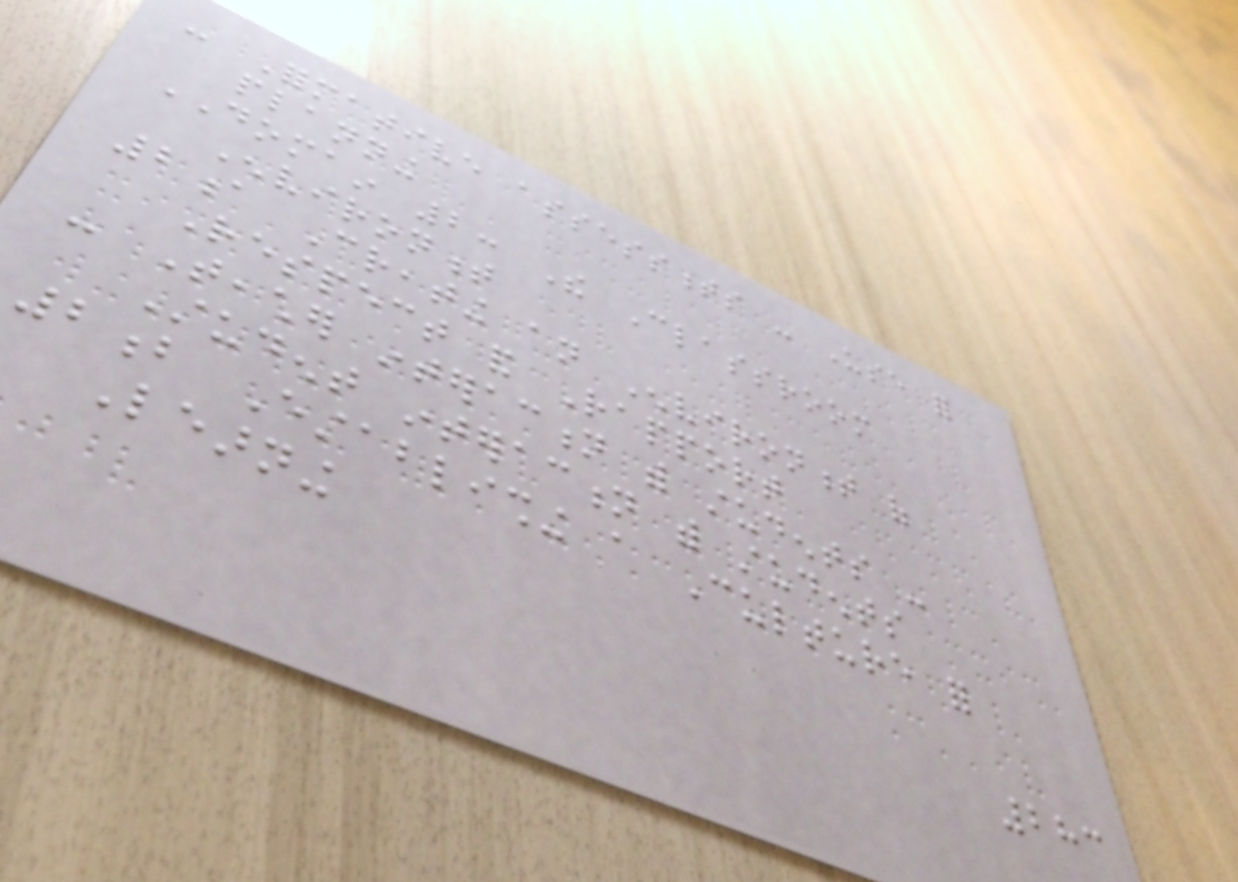- Formative assessments - Use for
planning
DOMAIN 2: The Classroom
Environment
2a Creating an Environment of
Respect and Rapport
- Teacher interaction with students -
Student interaction with students
2b Establishing a Culture for
Learning
283
